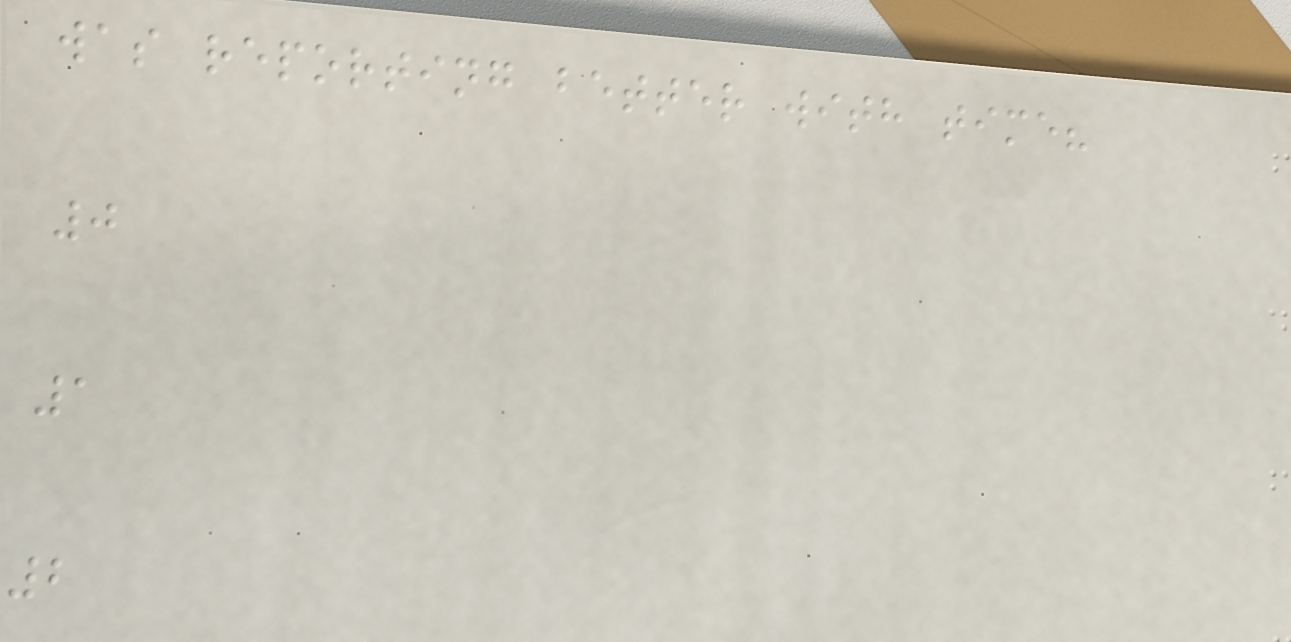was reporting better with time?
0
1
2
